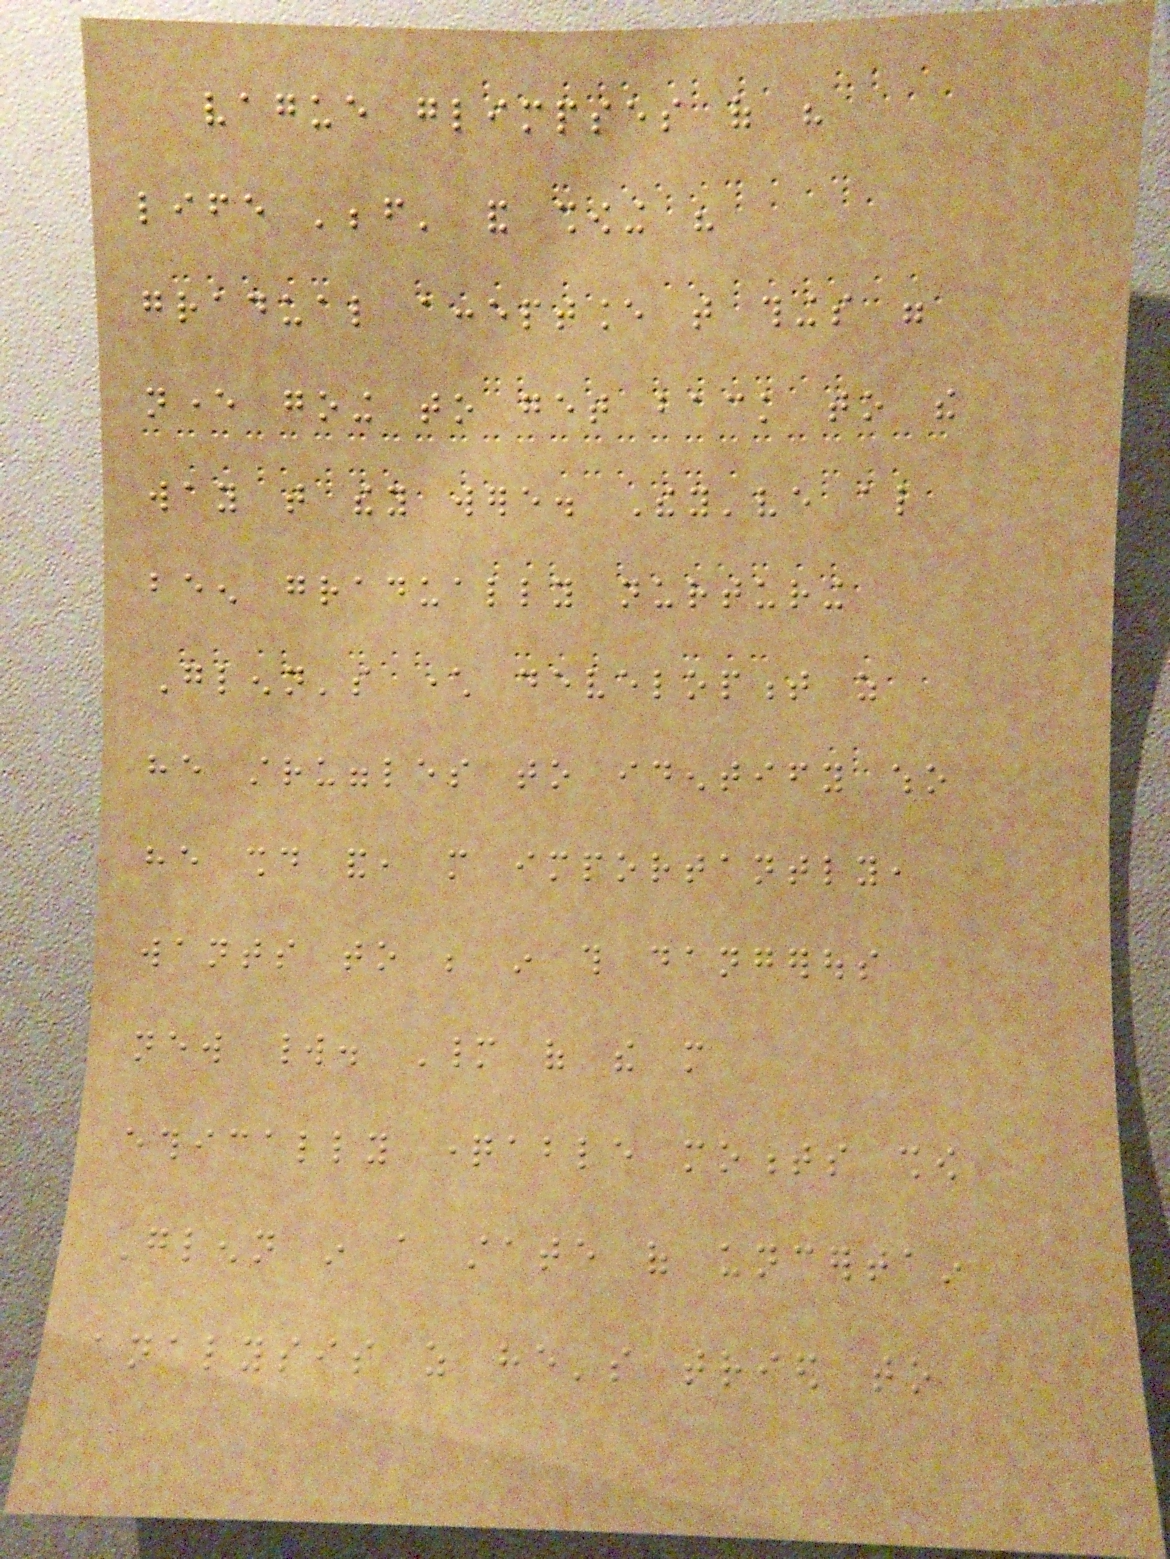vague glimpses of his
life 'before' and showing his
gradual acceptance that things were
never going to get back to the
way that they were. They've also
been gradually nurturing
Glenn's character development as
he struggles to identify who
he should and, more importantly,
wants to be in this dangerous
new world. Many of the more
ethically questionable moments show
Glenn in a state of uncertain
analysis as he's tried to
